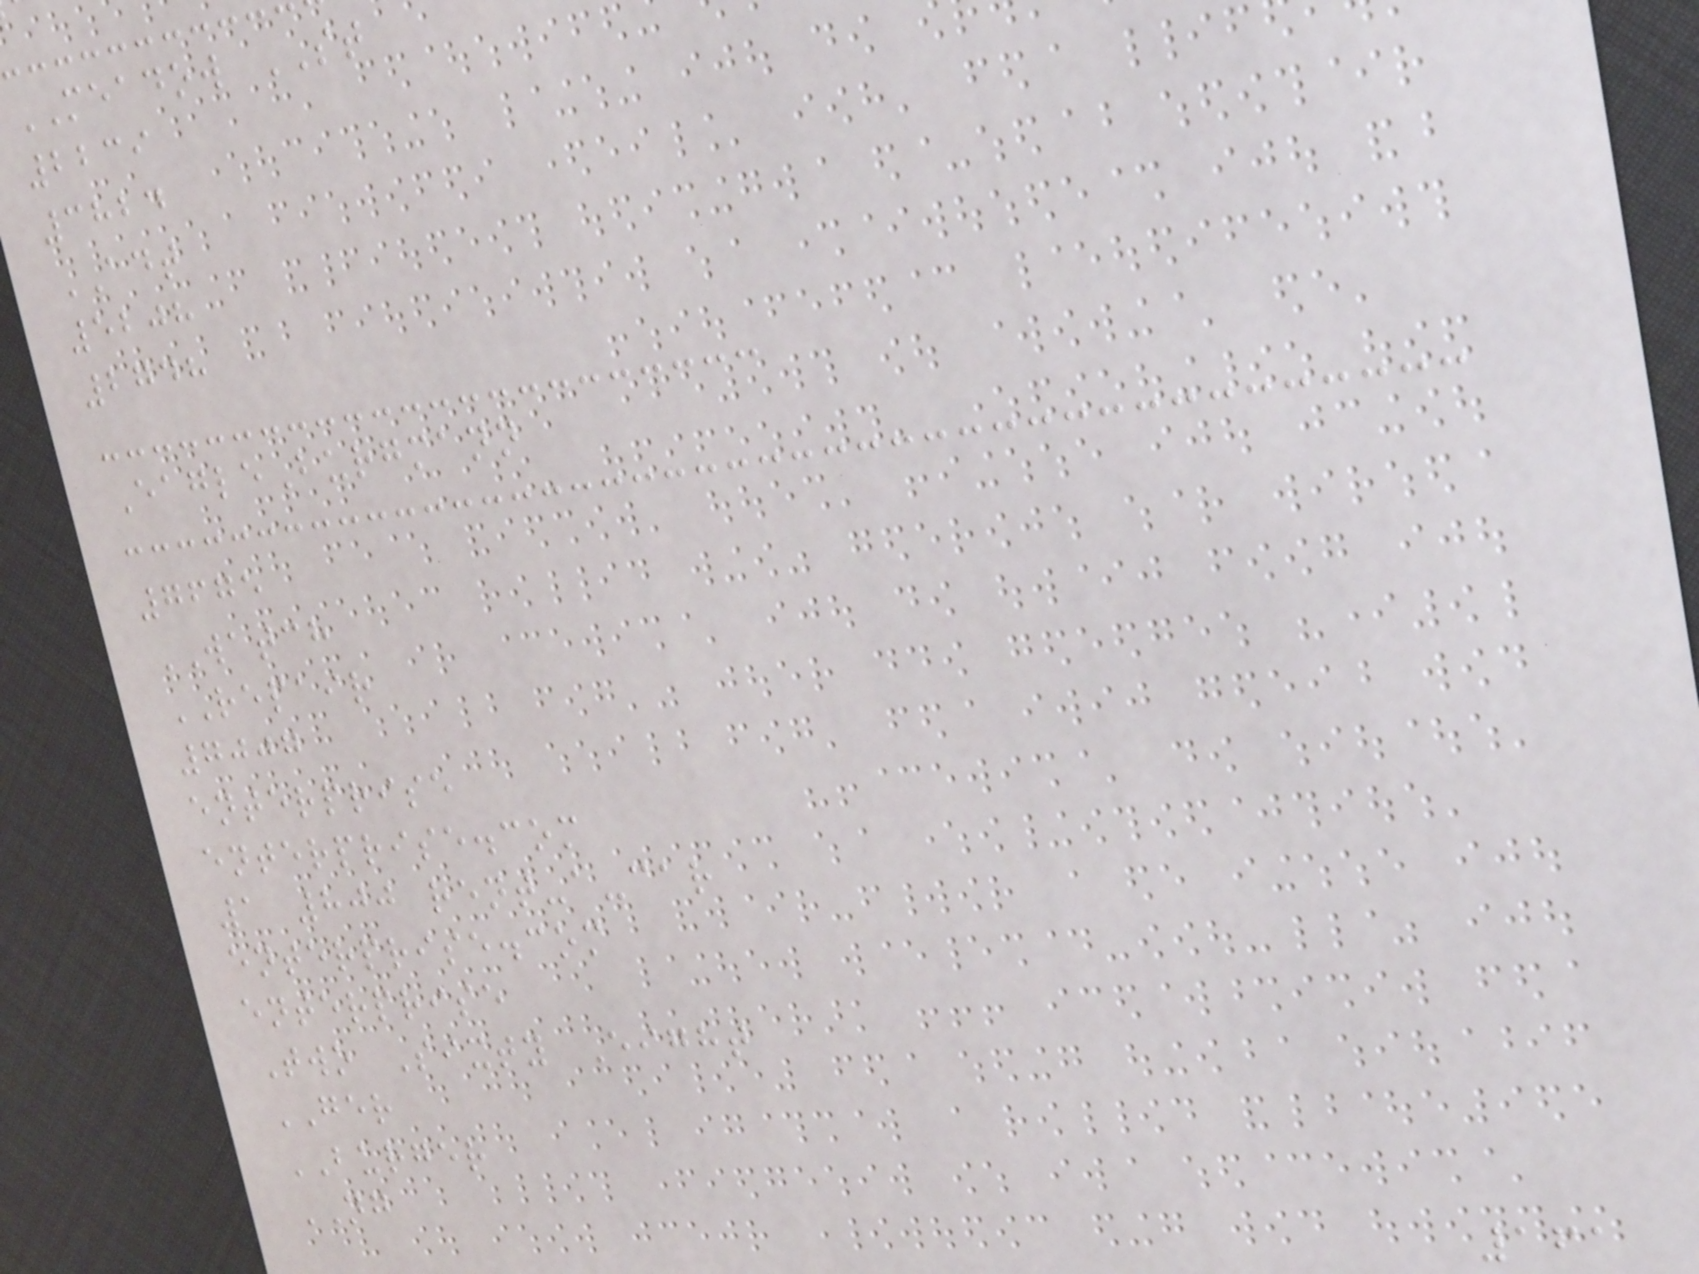MEADOW ST
2239
3824
ADT
5208
2748
EagleBurgmann
7675
WATCH
REPAIR
7007
enterprise
enterprise.com
1 800 rent-a-car
enterprise.com
enterprise
Two Sixty Eight
GER
BURGER
NG
161
